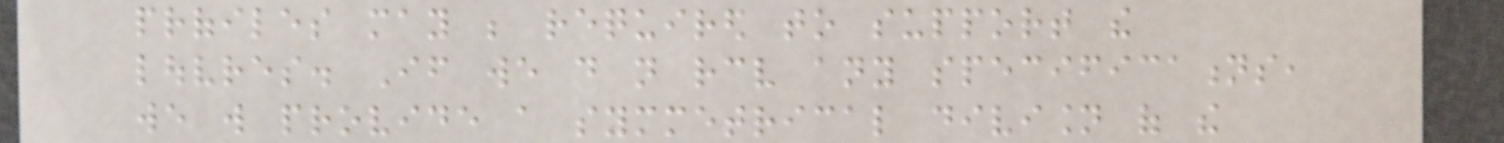profiles may be required to support the
louvres. If we do not receive any specifications,
we will provide a symmetrical division of the
